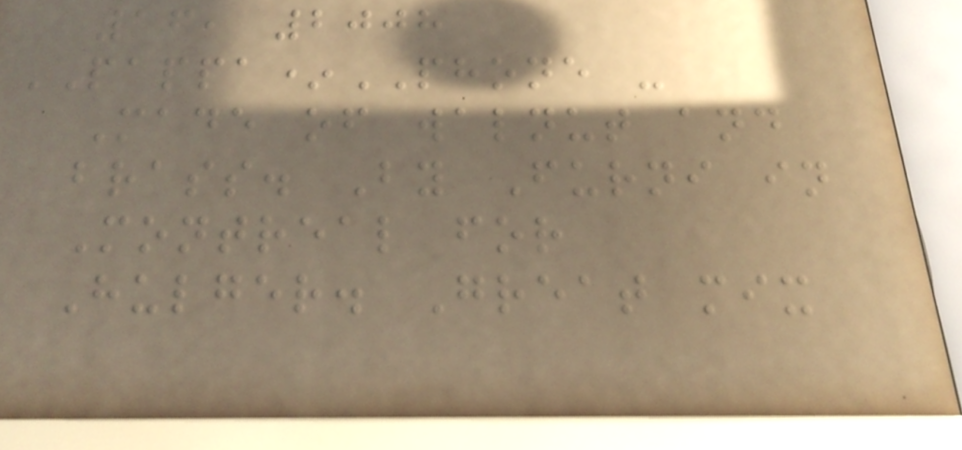16, 2008
PAPPA*PHONE -
Made of walnut and
brass. By Furni in
Montreal for
Hulger. Great mix
